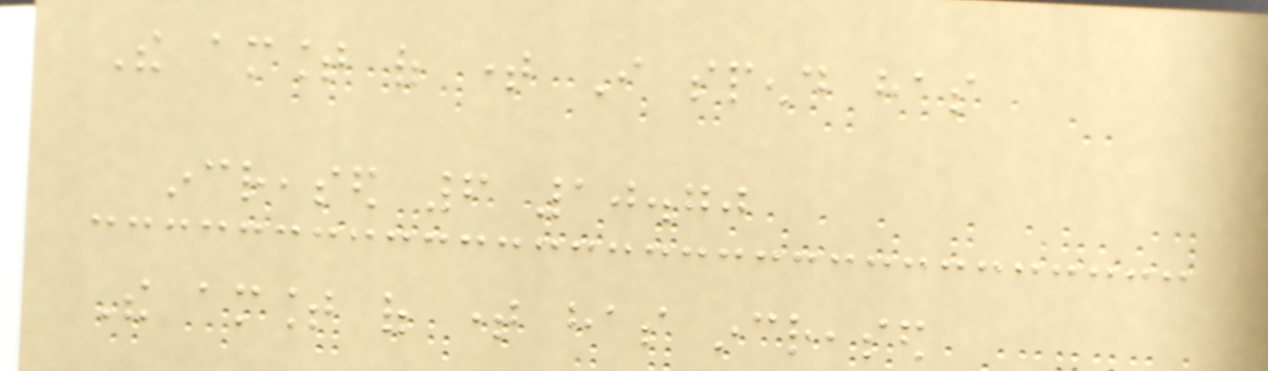The amount of time I spend has
increased 6 10.70
The amount of time has increased
